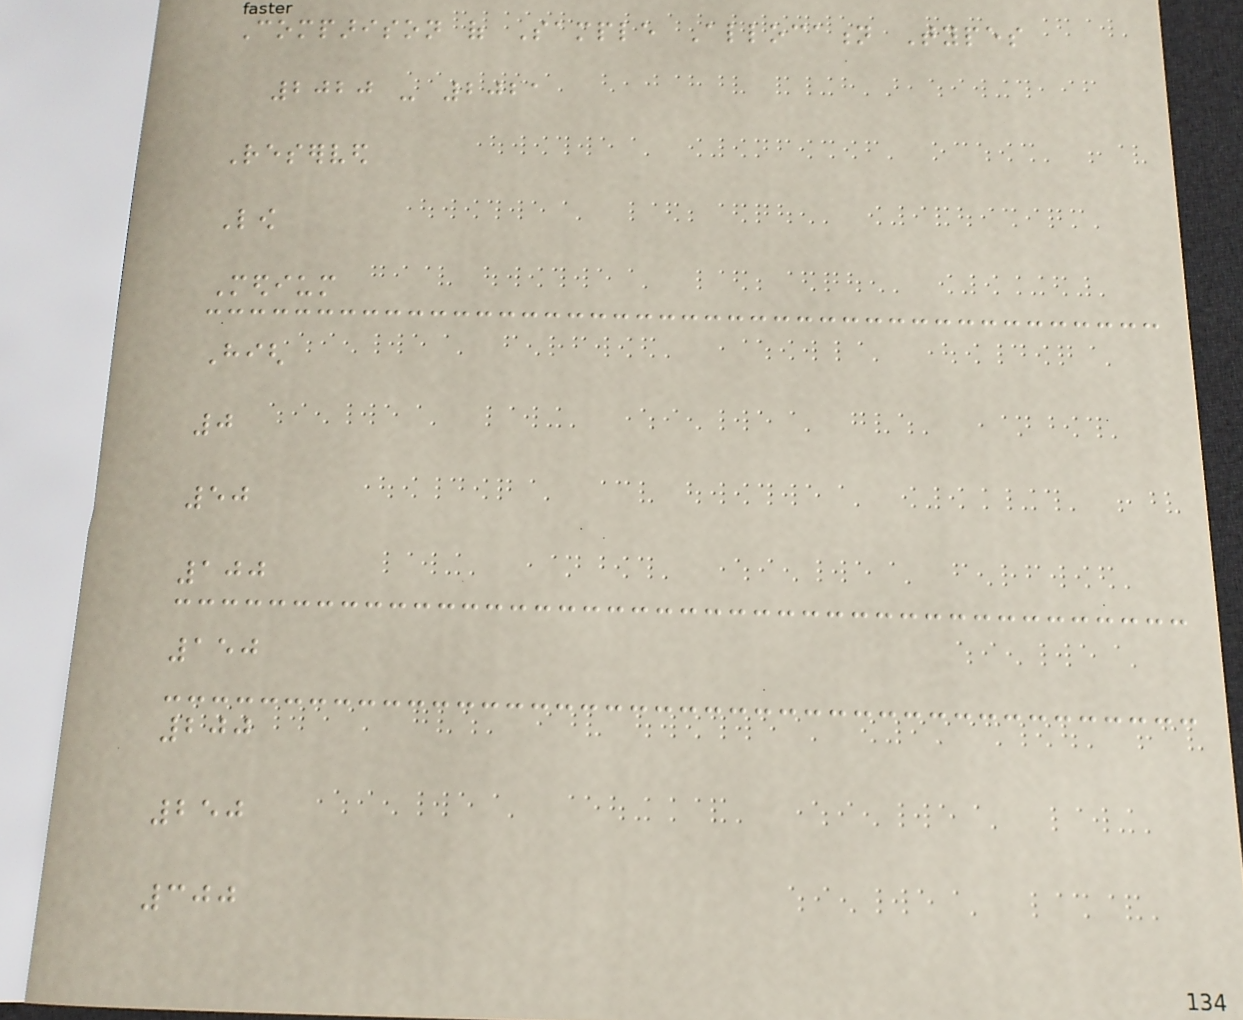Comparison of Sample Allocation Types
2020 - 2021
Reserved
Low
Medium
High
0
50
100
150
200
250
300
